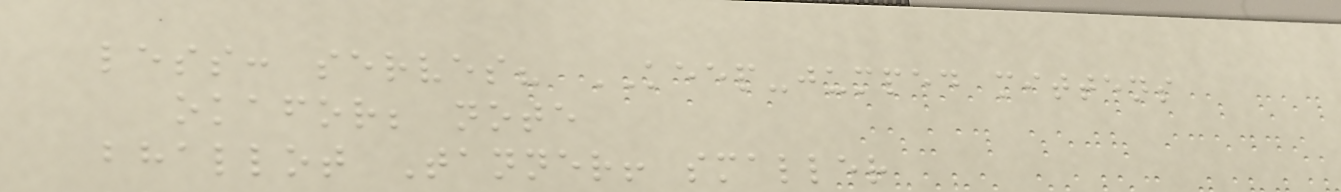less: serves? KEEP-jumped mittens
okafor; note
bhallot Tanner! smaller
